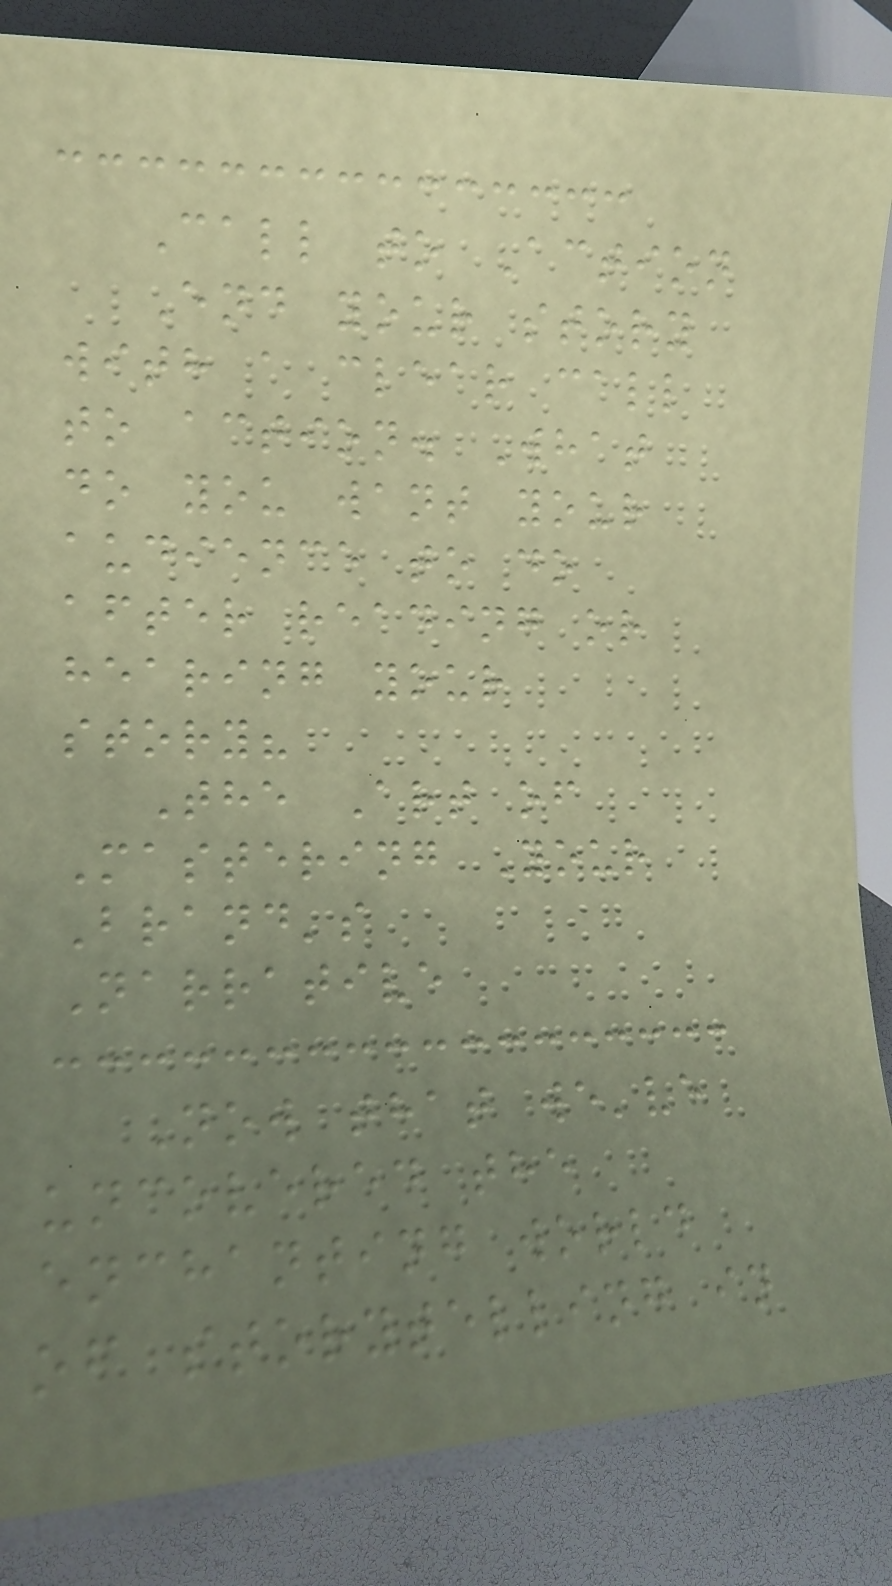Call to Action
End your story
with a clear call
to action. What
do you want your
audience to do
after reading or
hearing your
story?
The Art of
Mastering Your
Brand's
Narrative
Now that we've
uncovered the
enchanting world
of storytelling in
